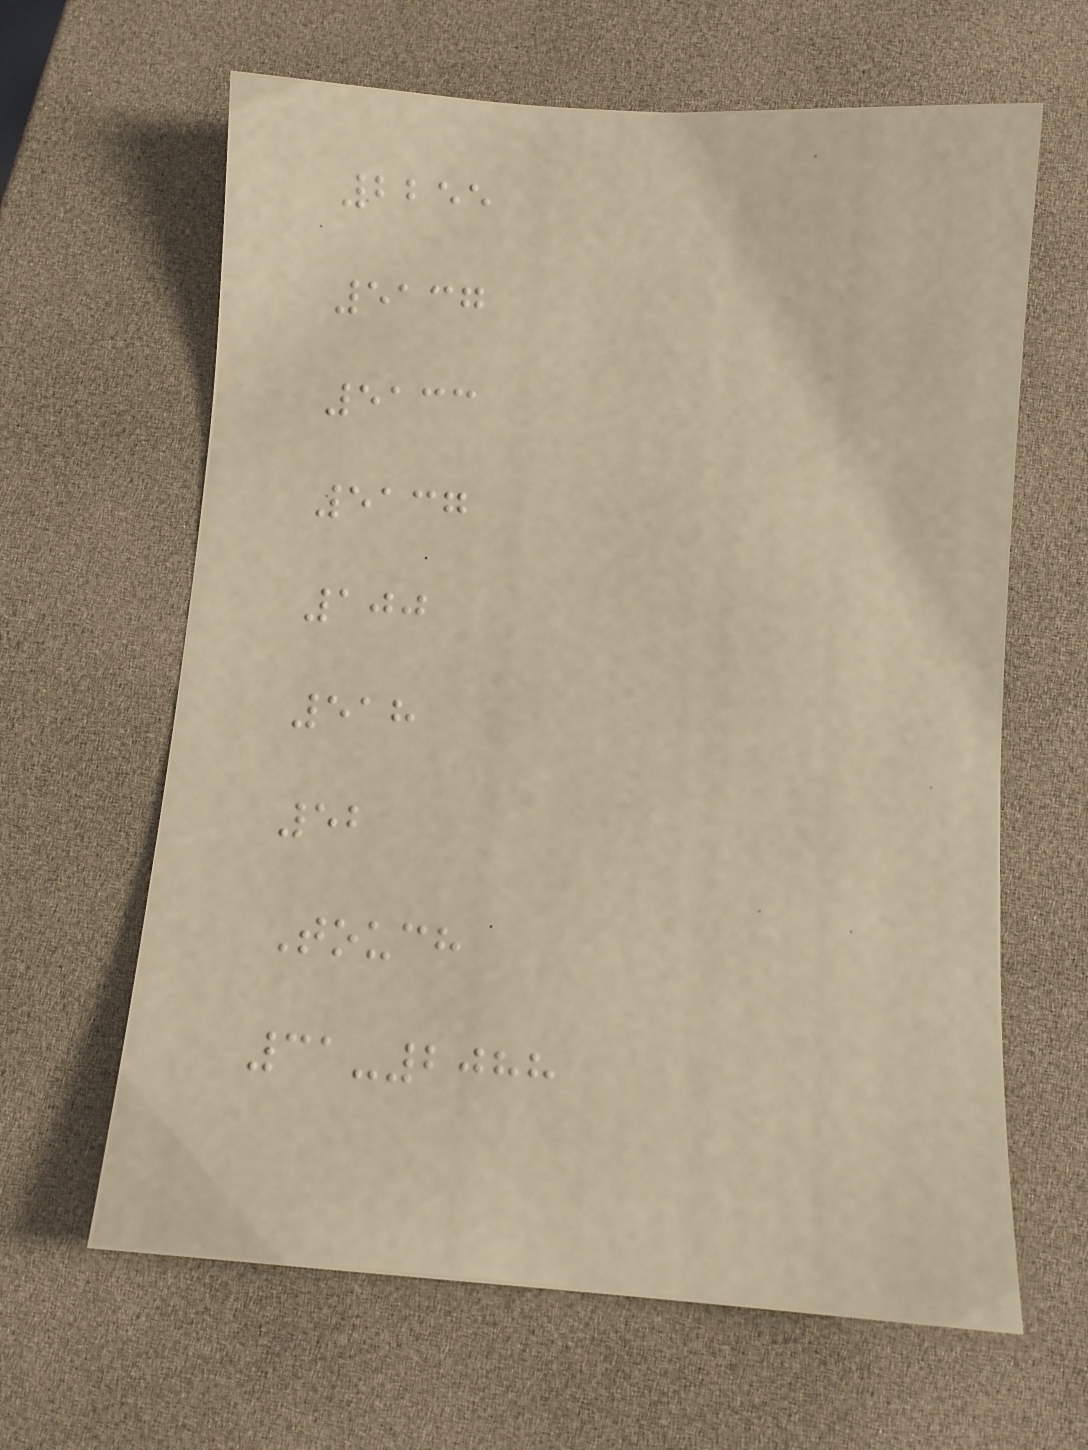2255
5137
5133
5137
100
518
52
Touch
31-2088
